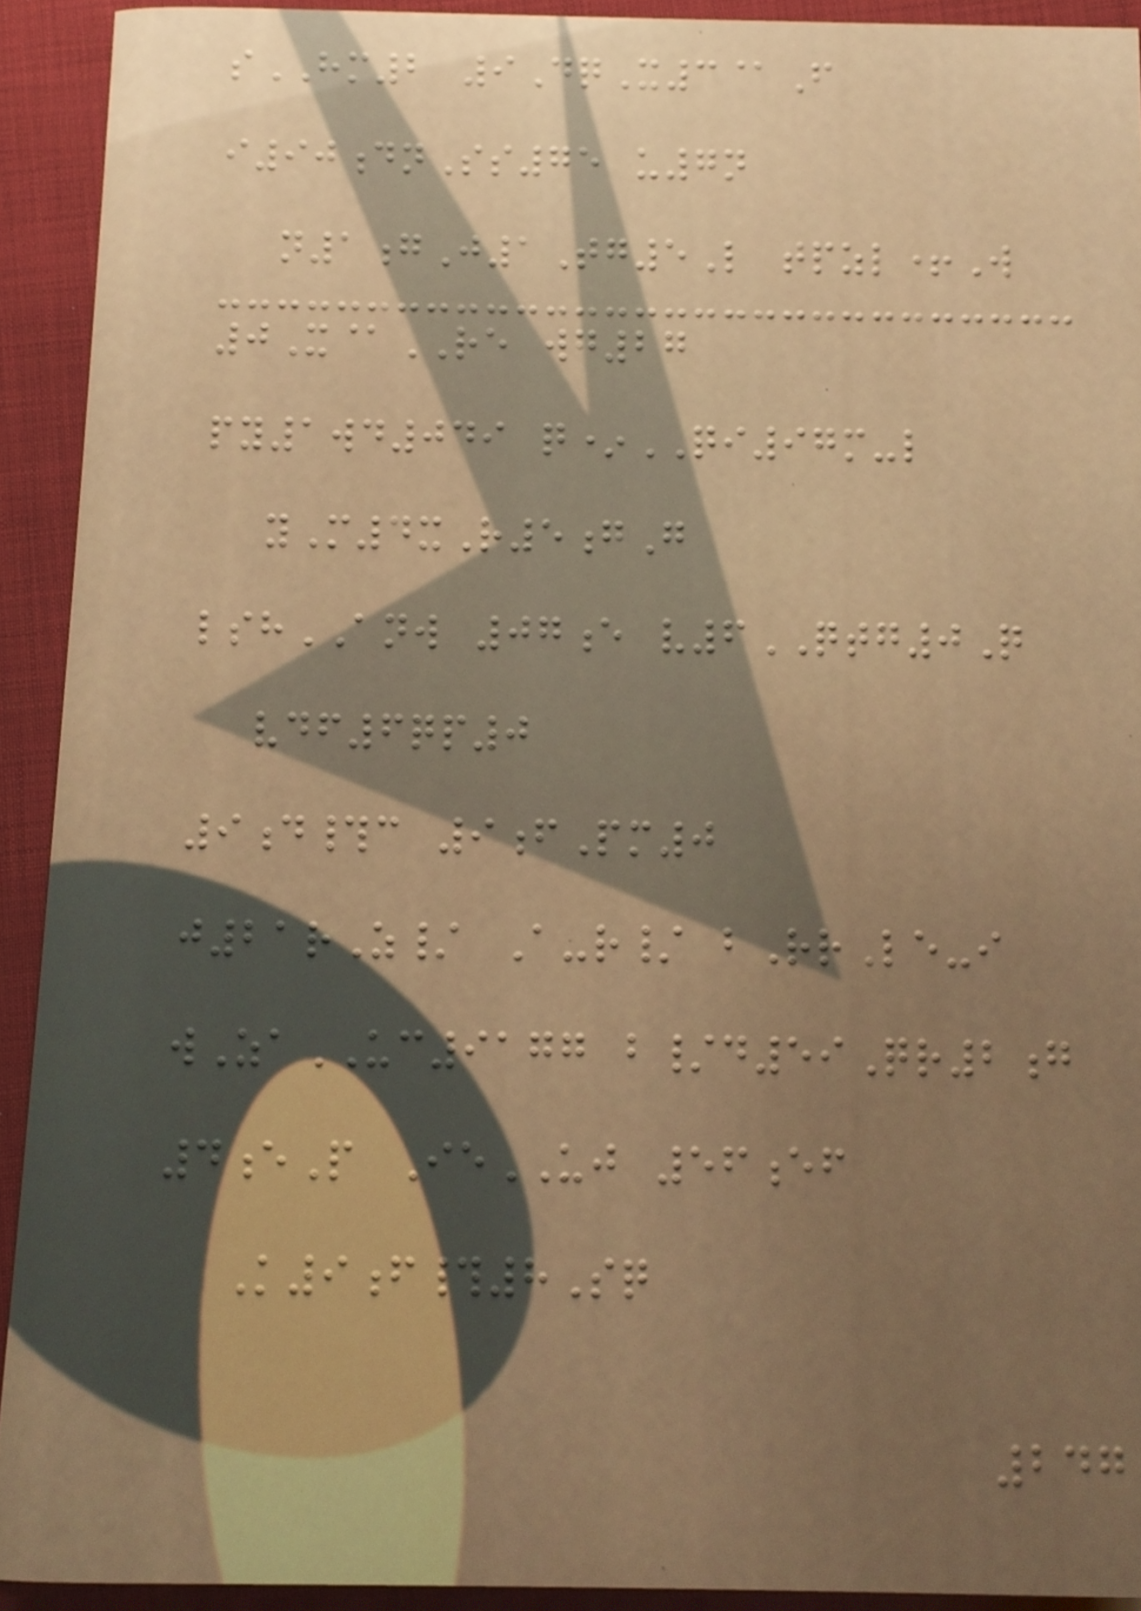sHM2 9DqX3@F
i90dnSs75 u7n
n1gJ1Tg5L tpzl+W
0X@RE wg27
py1wd049 q*QI97m-l
yM4xR5gG
lshANW 07e v6QTG0Q
vdf6qp0
9d#c 9fPm0
j21rZ/ A-r/ bRrLe-i
wZaUC9177 b/d59Qr2g
4eP IeUJ 56ef
K9f#8Sq
247
